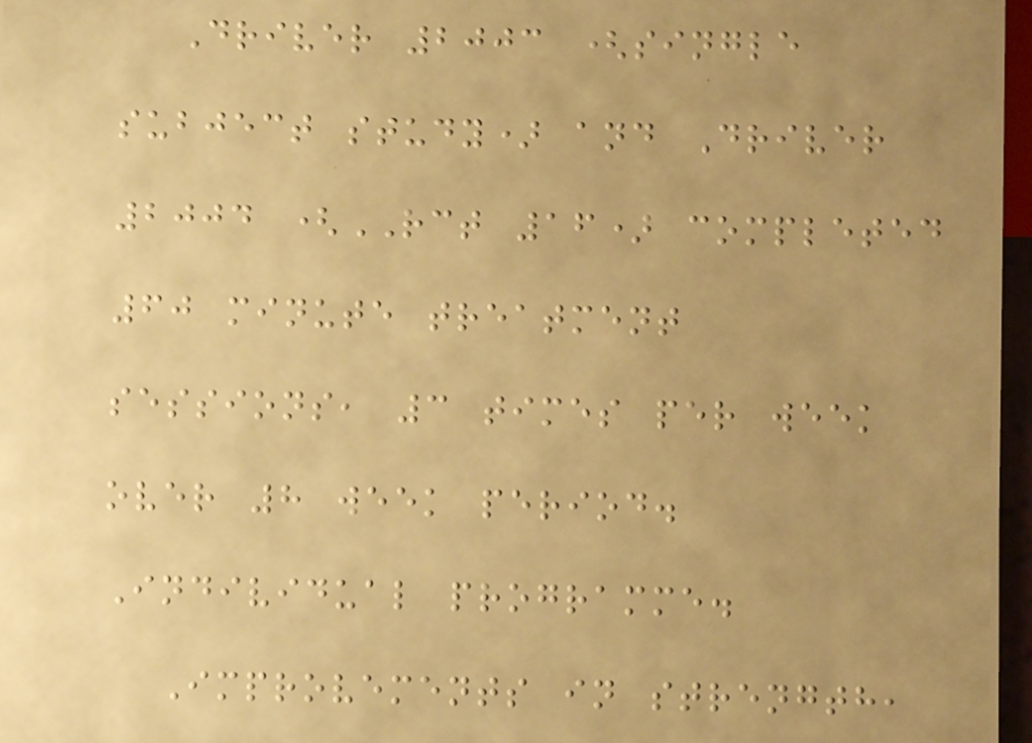Driver 2003 (single
subject study) and Driver
2004 (RCT 16) completed
60 minute treatment
sessions, 3 times per week
over 8 week period.
Individual programme.
Improvements in strength,
